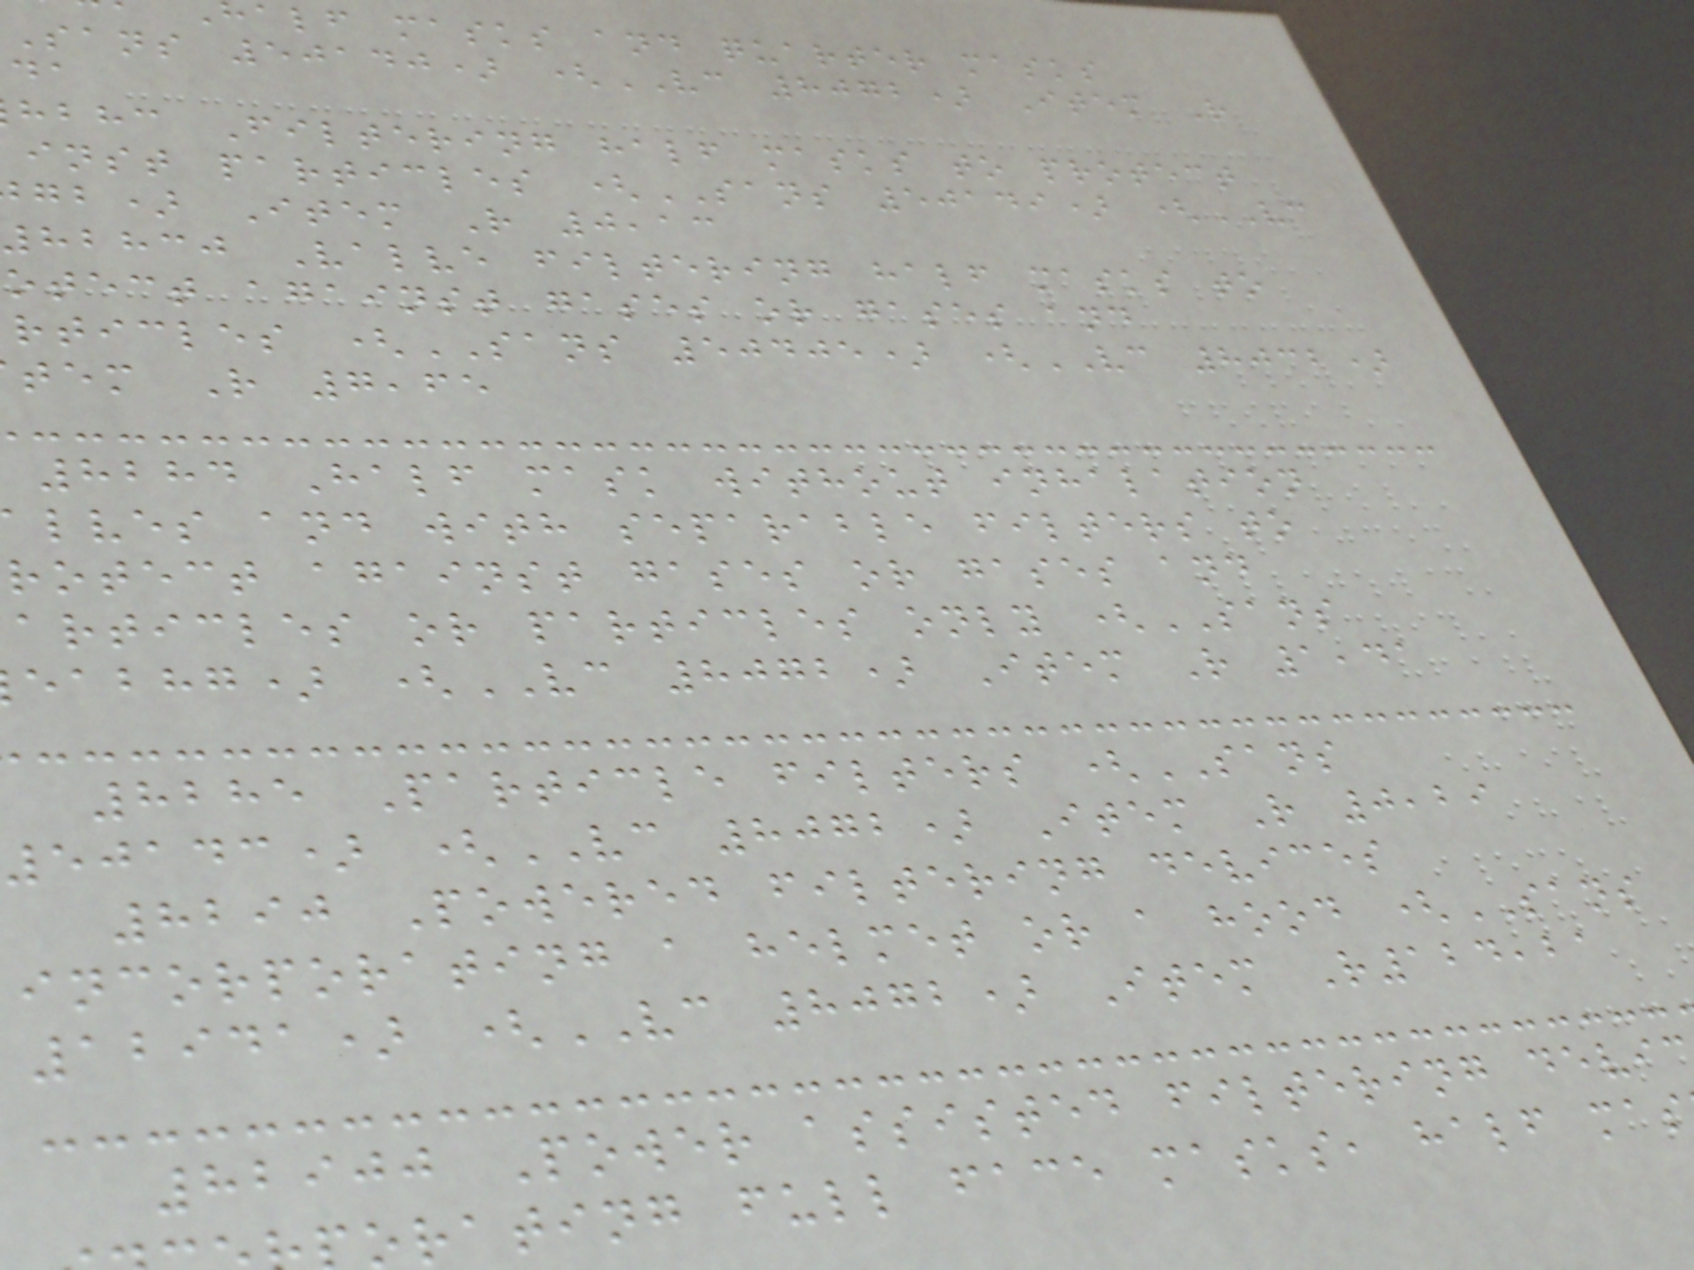alf masks and quarter masks
sans 50140) (VC 8072) Item R
hbhc Filtering half masks to protect
inst particles (SANS 50149) (VC
gb) Item R 0,13
hbhcj Valve filtering half masks to
otect against gases or gases and
rticles (SANS 50405) (VC 8032)
tem R 7,65
8284 Half mask without inhalation
lves and with separable filters to
rotect against gases or gases and
articles or particles only (SANS
eabhg) (VC 8072) Item R 1,41
8285 Particle filters (SANS
50143) (VC 8072) Item R 0,29
8290 Powered filtering devices
incorporating a helmet or a hood (SANS
12941) (VC 8072) Item R124,21
82900 Power assisted filtering devi
orating full face masks, half mas
